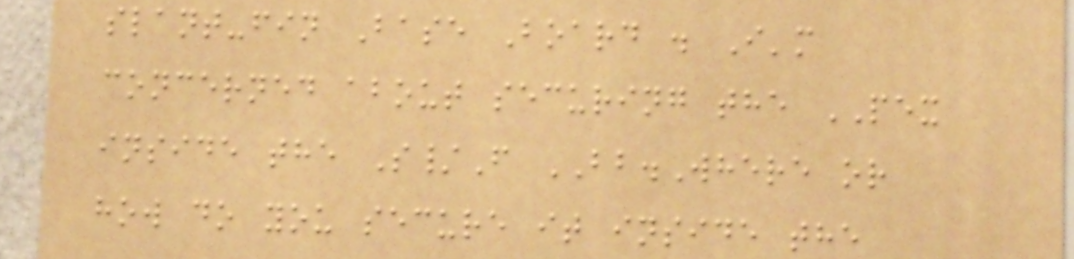slant-fin Base Board . I'm
concerned about securing the PEX
inside the S/F BB.Where or
how do you secure it inside the
